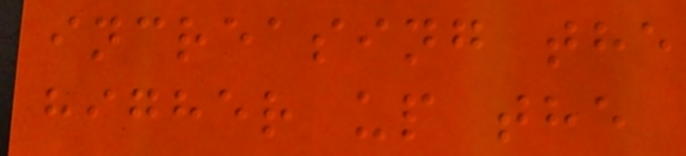increasing the
higher up the
